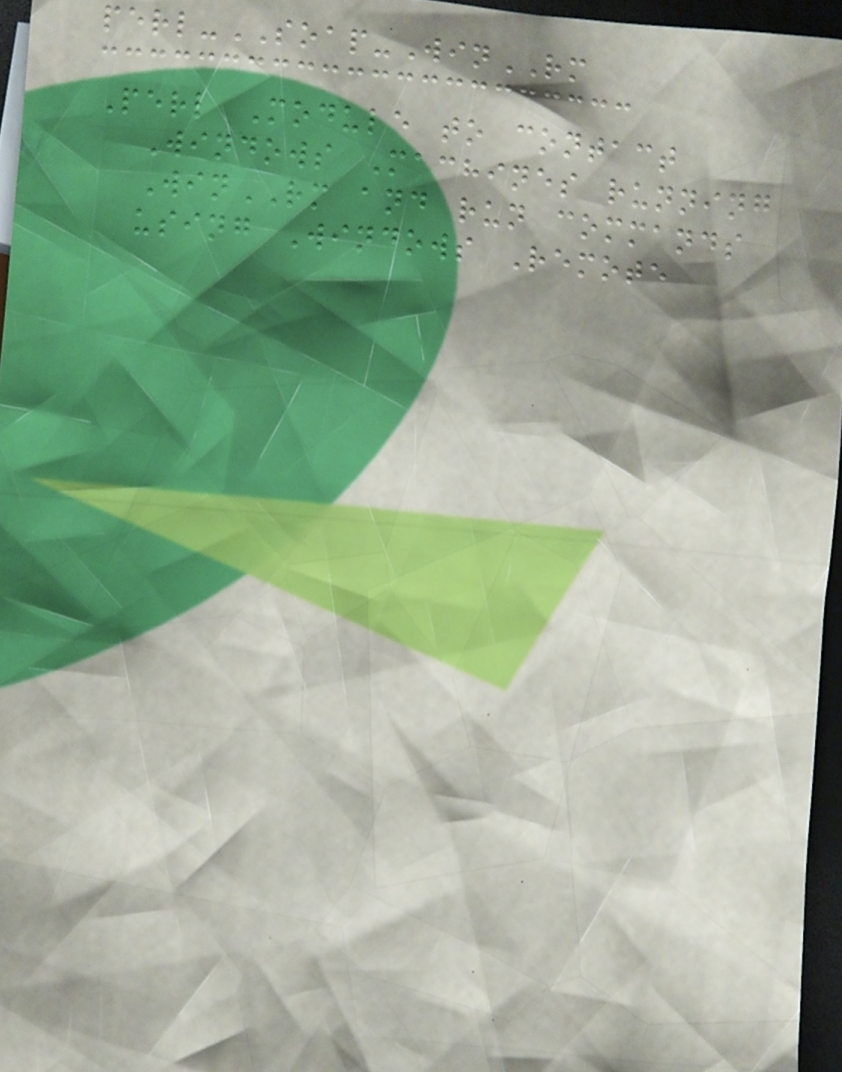perl-SOAP-WinRM
Perl Module to contact
Windows Machines running
WinRM and run commands
using Windows Remote
